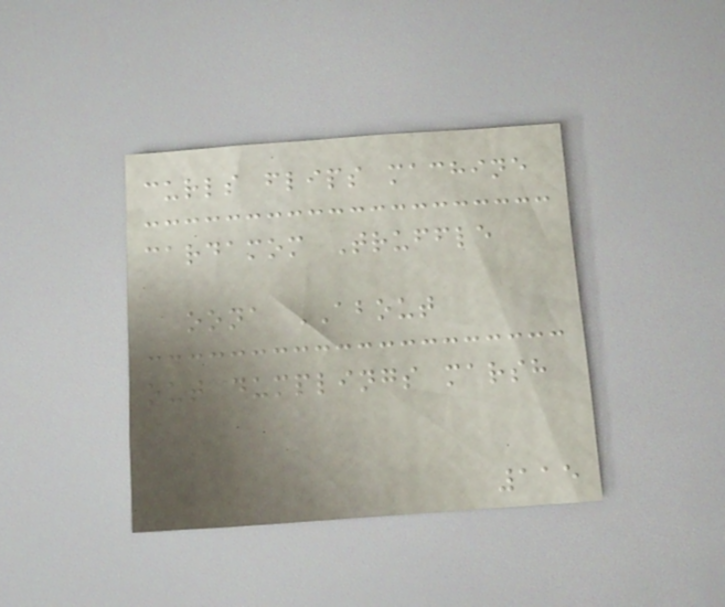curls flips machine
cardamom Truffle
oona ABOUT
out dumplings marsh
115
